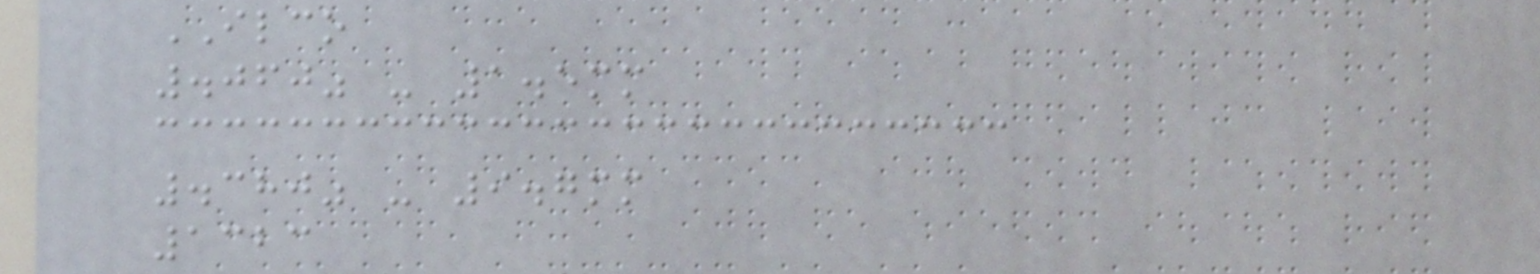ILCO
.060" - 1.5mm
.380" - 9.7mm
1323
